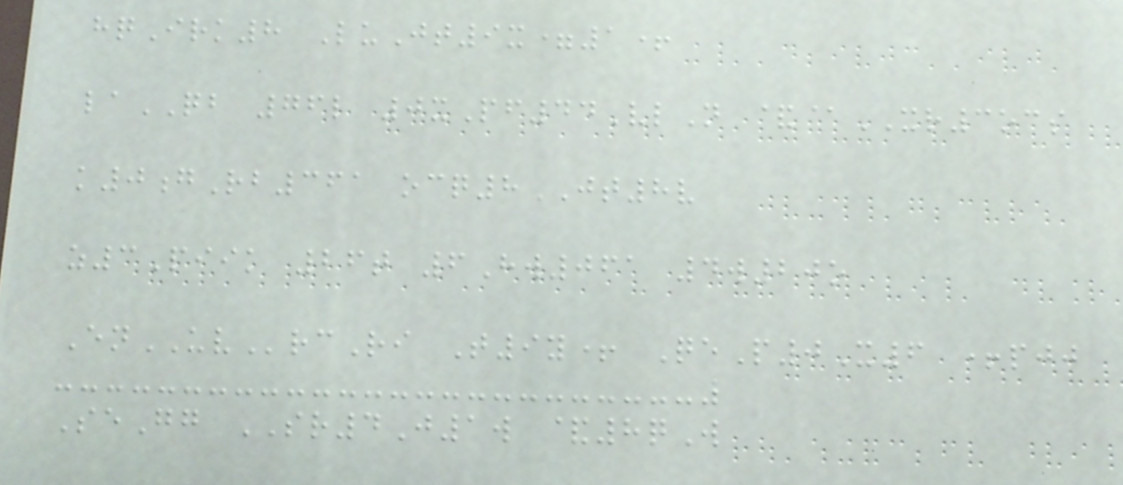hqIrk8 LuJt9x=1+
laQB 76l 0xPf44VlN &@XR3ocs
k0gRb361 ocq8JT8v
z3Piik 26t 6Hw061 4w20o
EnUVrcRi T9y+ QeP0X6 +pjj
SeGg SR4J1w &8qW
